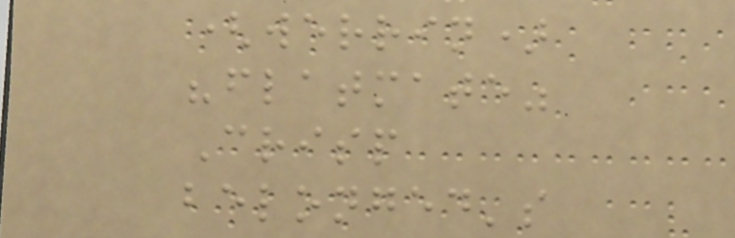(werrin)
"flatmate"
Crisp
belonged's
